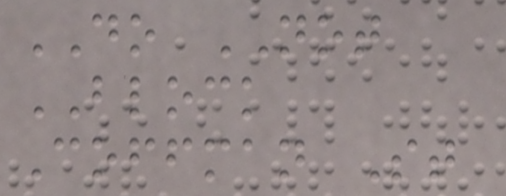DO NOT
BLOCK
Coffman St
